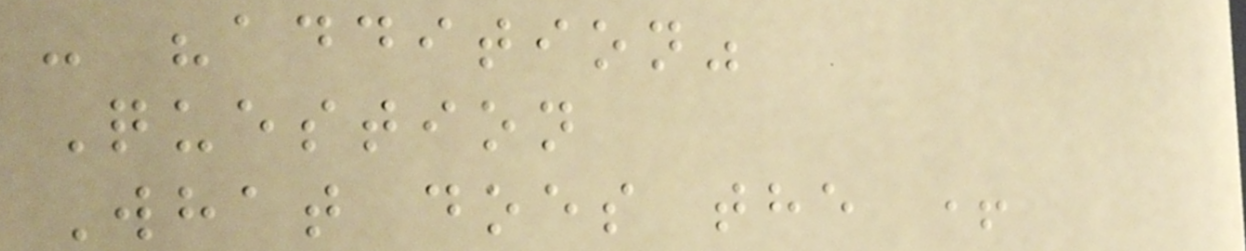- "addition"
Question
What does the +
